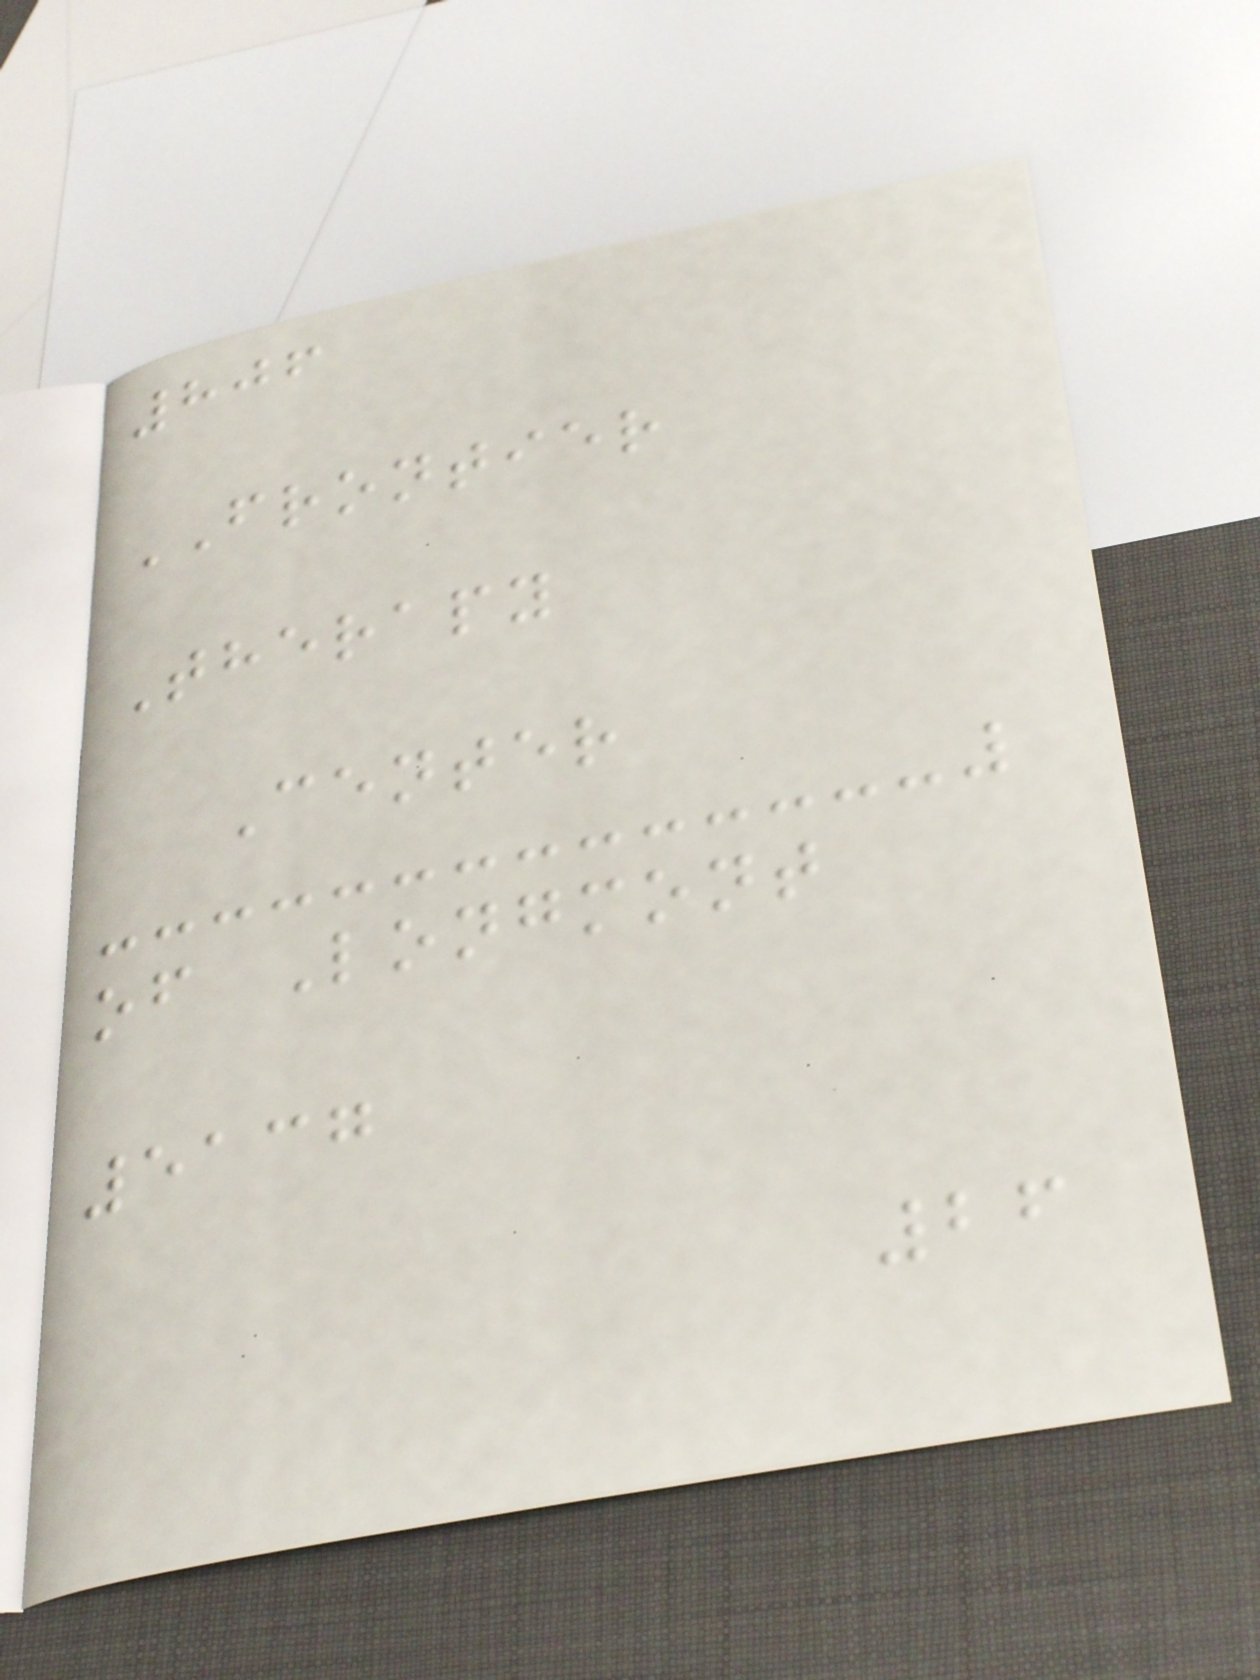806
FRONTIER
Therapy
Center
of Longmont
5137
26
